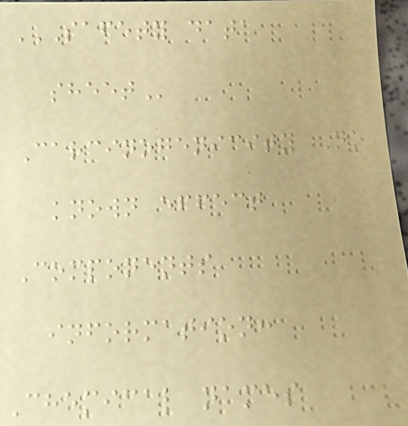SAFETY DATA
SHEET
Carcinogenicity No
known effect
Components
information:
Chemical names
